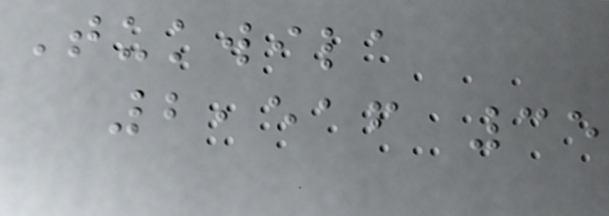Tukwila
2,516 35
